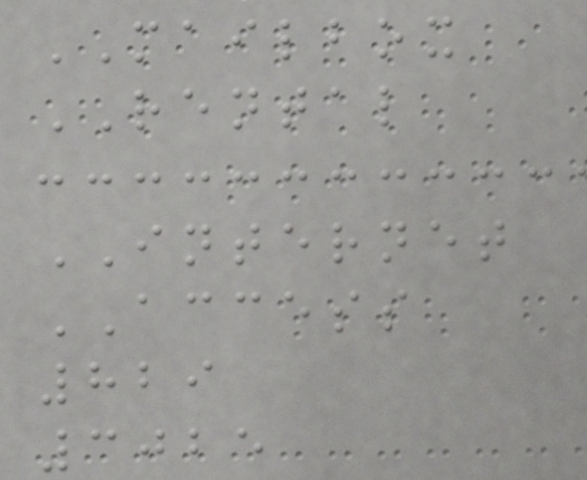MAILBOX
RENTAL
INTERNET
ACCESS
829
3025
